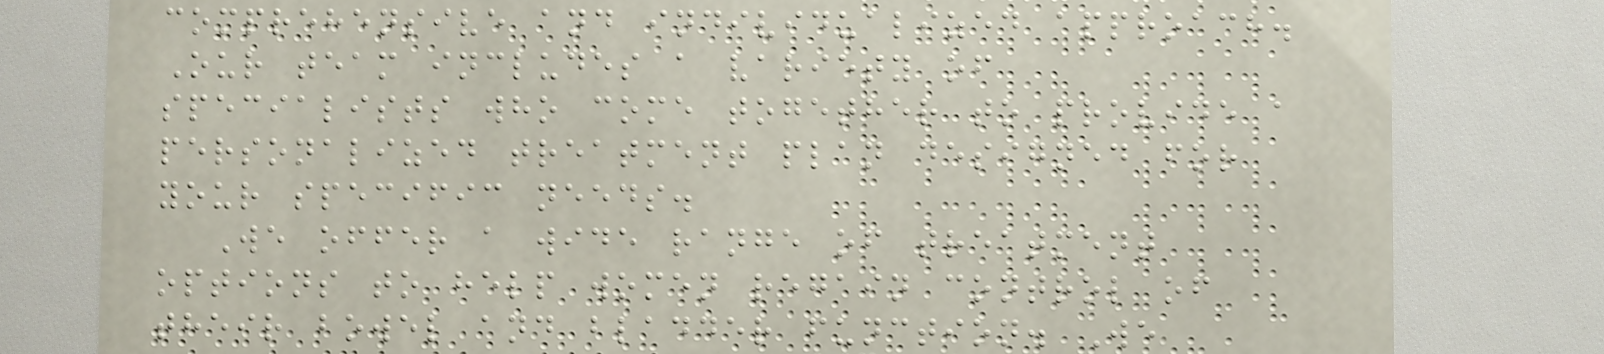comprehensive and individualized approach.
Our team includes a variety of
specialists who come together to provide a
personalized treatment plan designed for
your specific needs.
We offer a wide range of treatment
options to help women regain control of
their bowel and bladder function. We
